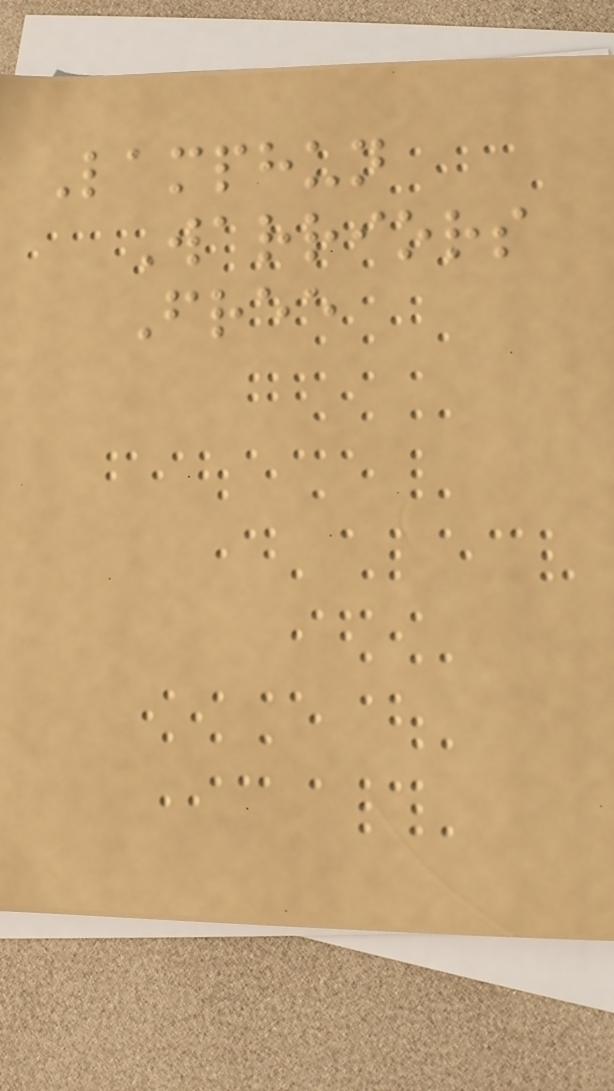Lamphun
Warriors
Free
